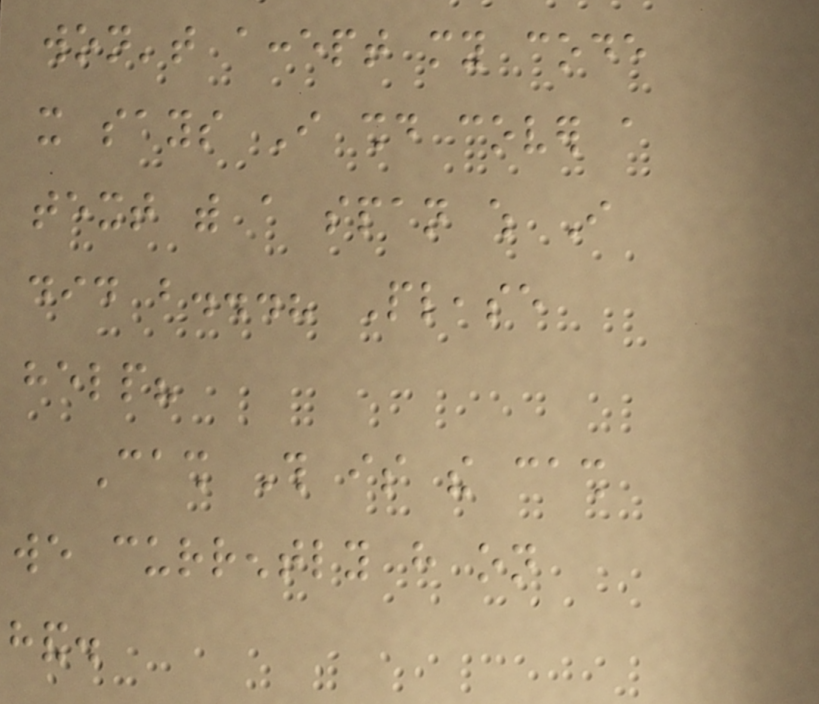won't accept my code
it says I should cover a
text with a span which I
did but...? Please
help?
Cash This is the cash
we currently have on
hand.
